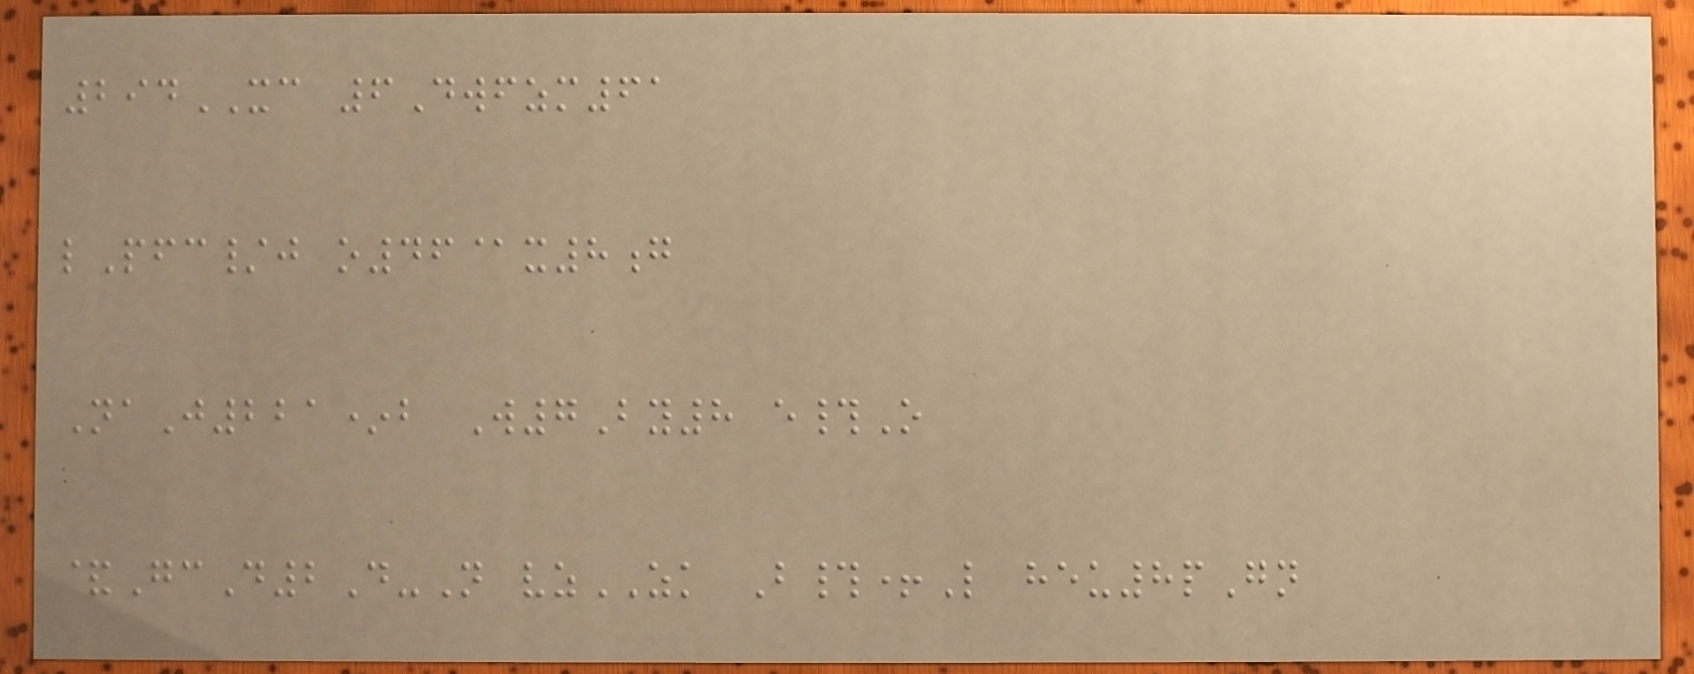294XC 6Dwfzm61
lPfc/j o46@x8g
NaJ221*b W7By8 e#O
&GcD2D-N vzZK B#+L heu8pGn
